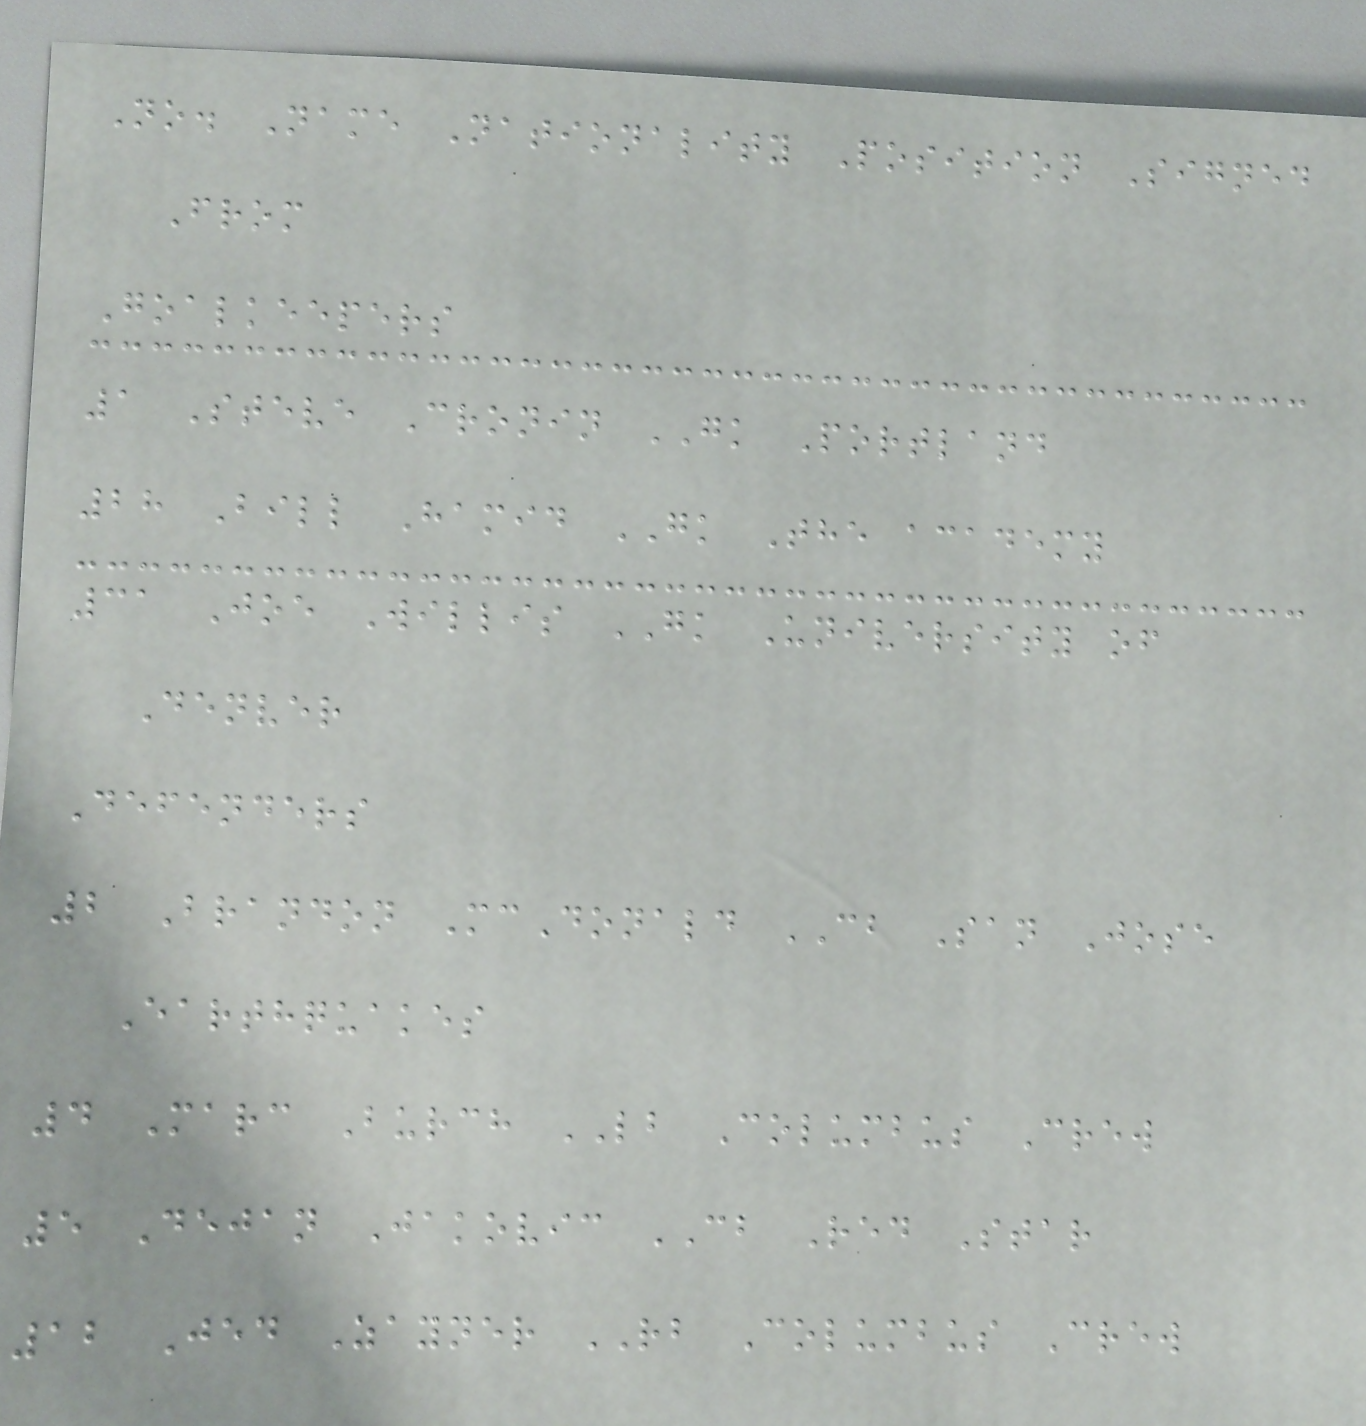No. Name Nationality Position Signed
From
Goalkeepers
1 Steve Cronin GK Portland
28 Bill Hamid GK The academy
31 Joe Willis GK University of
Denver
Defenders
2 Brandon McDonald CB San Jose
Earthquakes
4 Marc Burch LB Columbus Crew
5 Dejan Jakovic CB Red Star
12 Jed Zayner RB Columbus Crew
